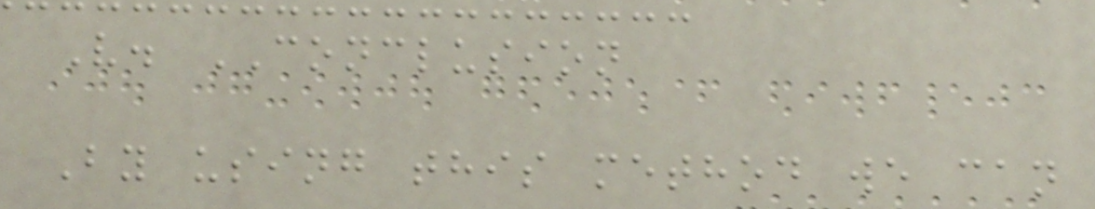V. CONCLUSION
By using this method we can
